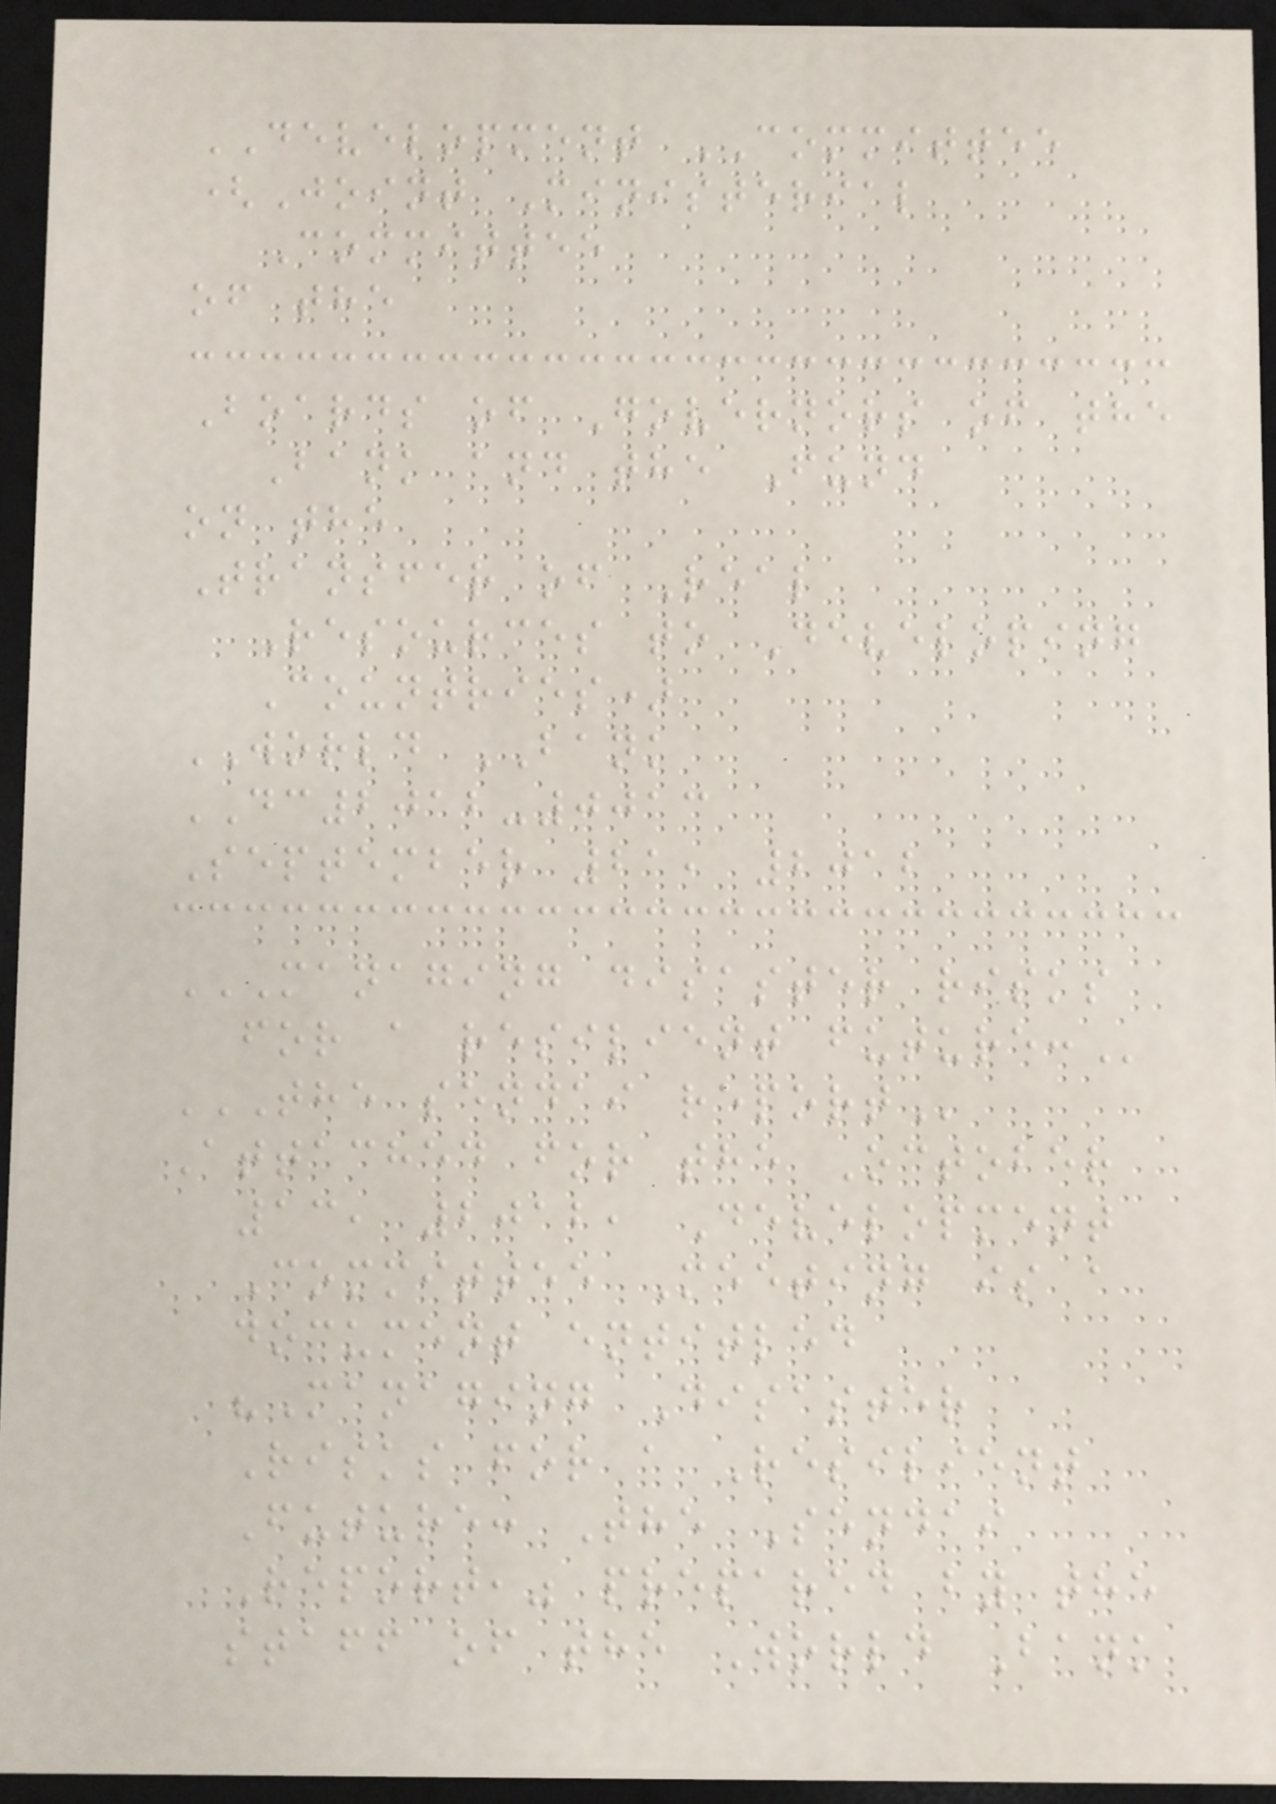DEVELOPMENT COMMITTEE
(Joint Ministerial
Committee
of the
Boards of Governors of the
Bank and the Fund
on the
Transfer of Real
Resources to Developing
Countries)
WORLD BANK
DC2012-0013
September 21, 2012
MANAGING DISASTER RISKS
FOR A RESILIENT FUTURE:
THE SENDAI REPORT
Attached for the October
13, 2012, Development
Committee Meeting is a
document entitled
"Managing Disaster
Risks for a Resilient
Future: The Sendai
Report," prepared by the
staff of the World Bank
